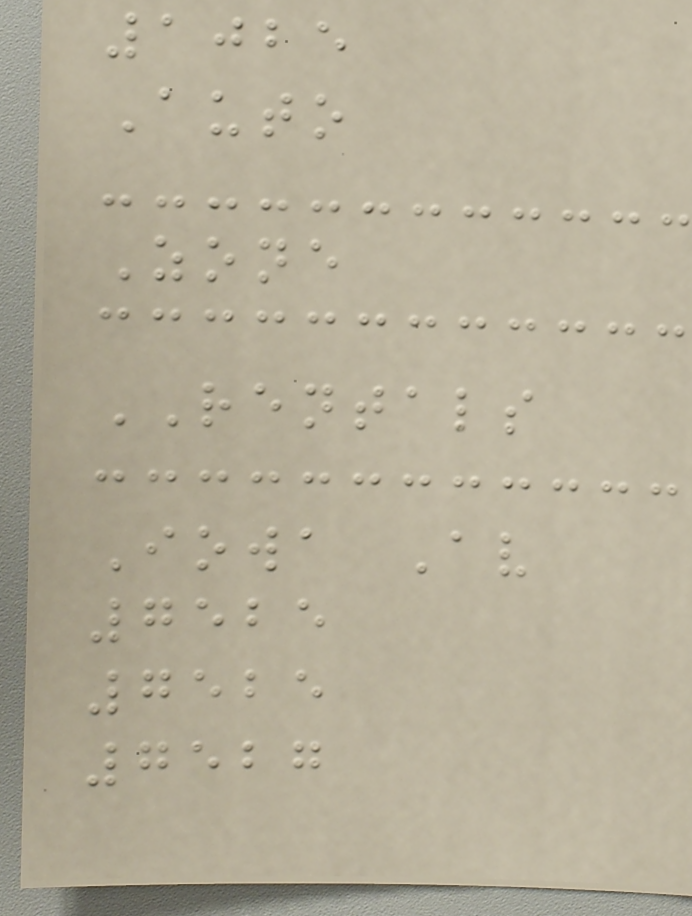1025
Auto
Zone
RENTALS
Iowa Av
7525
7525
7527
